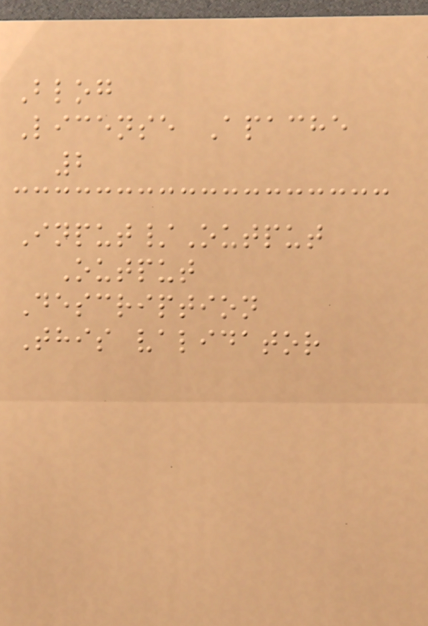Blog
License Apache
2
Input/Output
Output
Description
This validator
